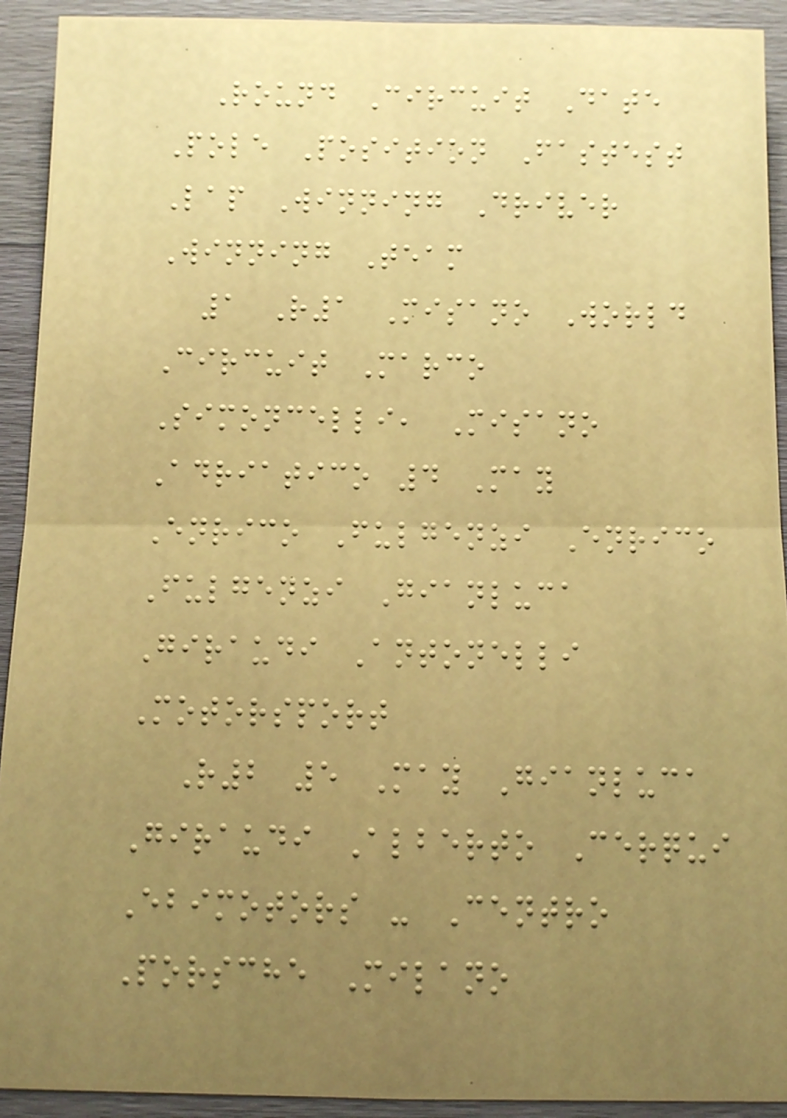Round Circuit Date
Pole Position Fastest
Lap Winning Driver
Winning Team
1 R1 Misano World
Circuit Marco
Simoncelli, Misano
Adriatico 4 May
Enrico Fulgenzi Enrico
Fulgenzi Gianluca
Giraudi Antonelli
Motorsport
R2 5 May Gianluca
Giraudi Alberto Cerqui
Ebimotors - Centro
Porsche Milano
